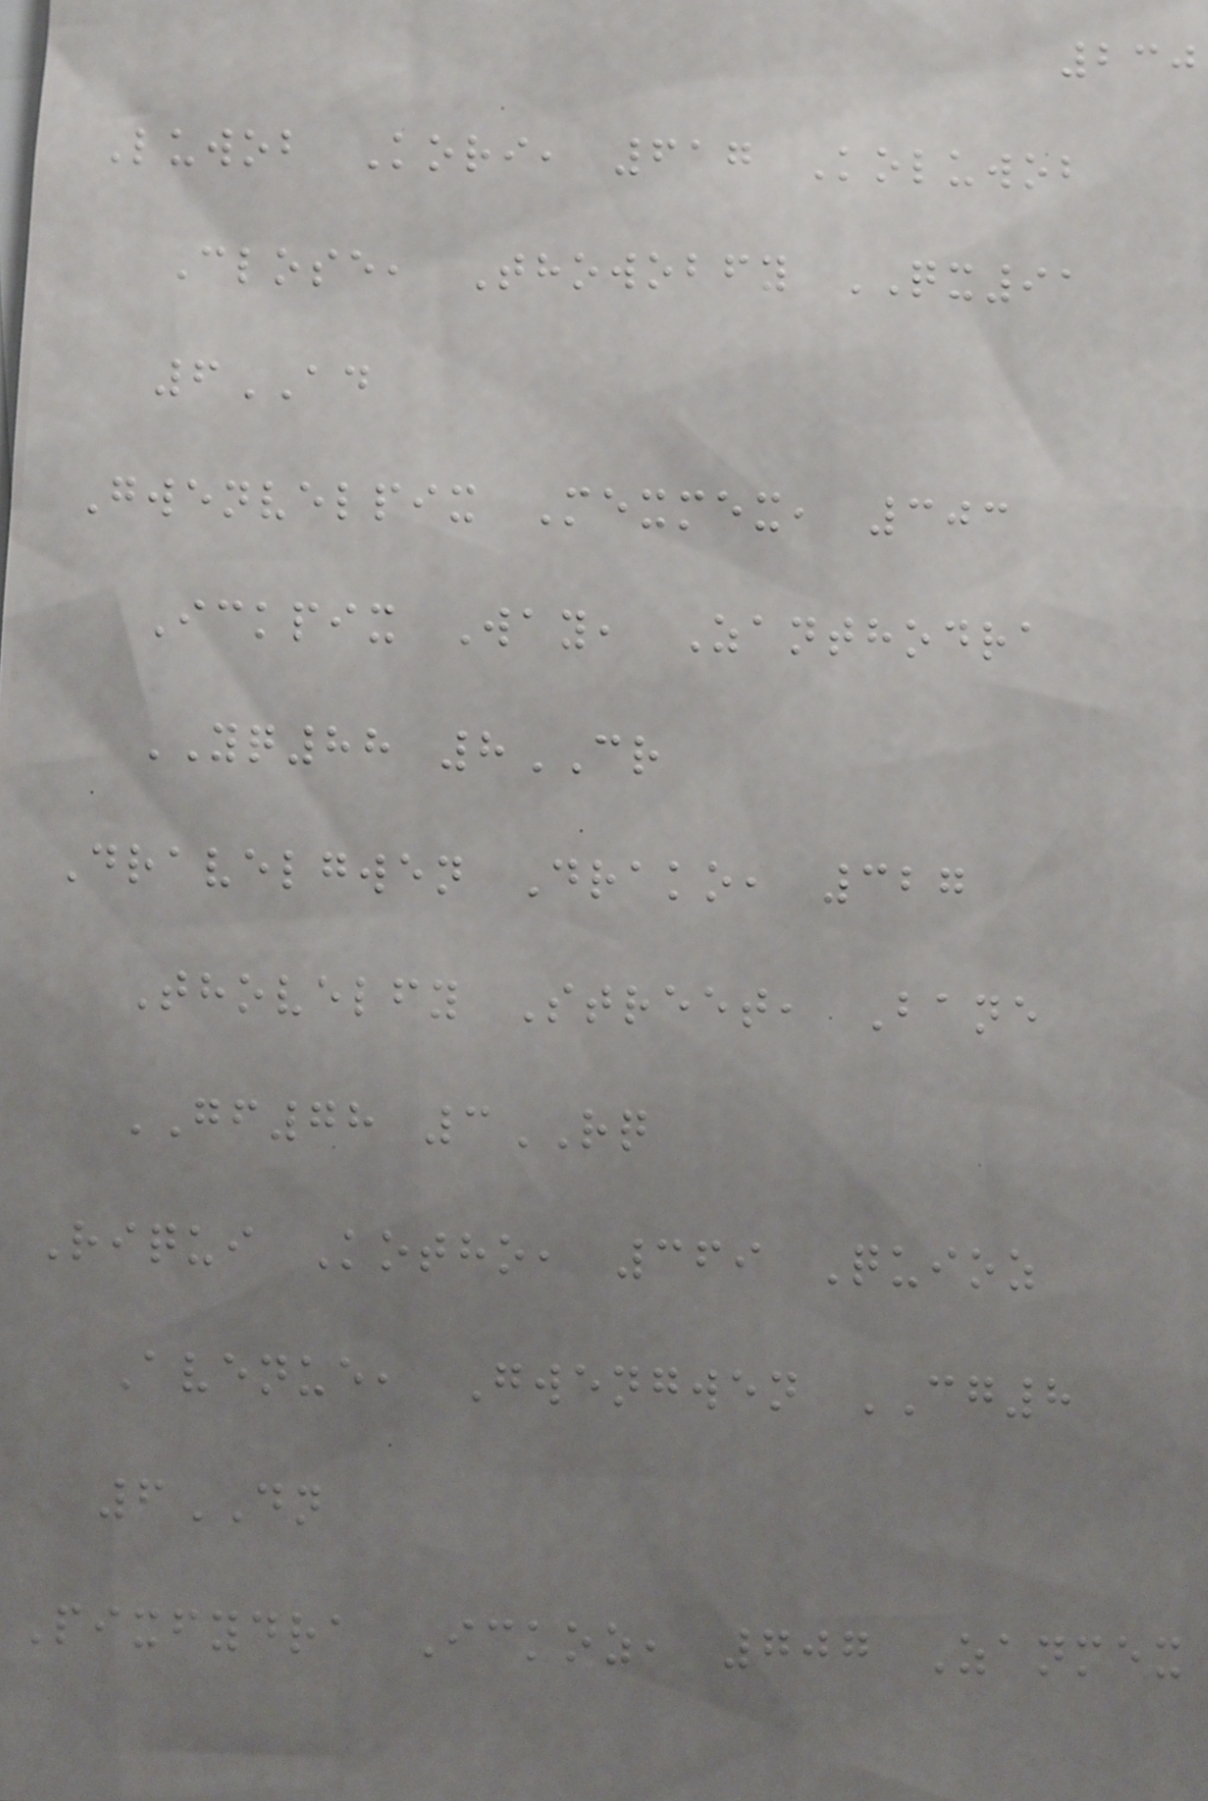230
Luwob Kori, 617 Koluwob
Close, Thowobfy QX91
6AD
Gwenvelpix Mexmex, 303
Ickpix Way, Zanthodra
YQ88 8CR
Dravelgwen Drako, 327
Thovelfy Street, Bane
GF78 3RQ
Riqui Kotho, 369 Quioz
Avenue, Gwengwen CG8
6DN
Pixfydra Ickoz, 707 Zanmex
